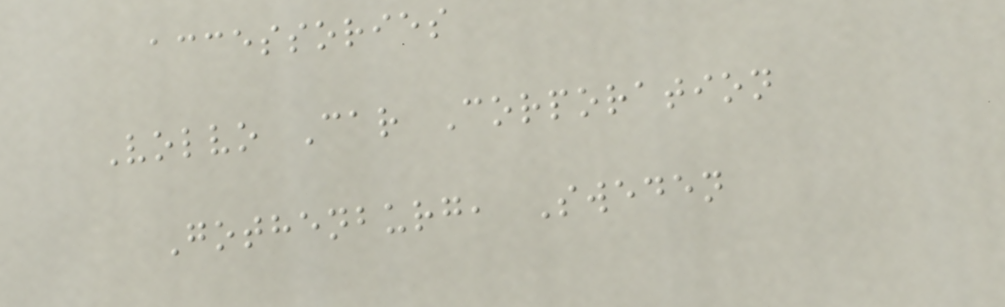accessories
Volvo Car Corporation
Gothenburg, Sweden
